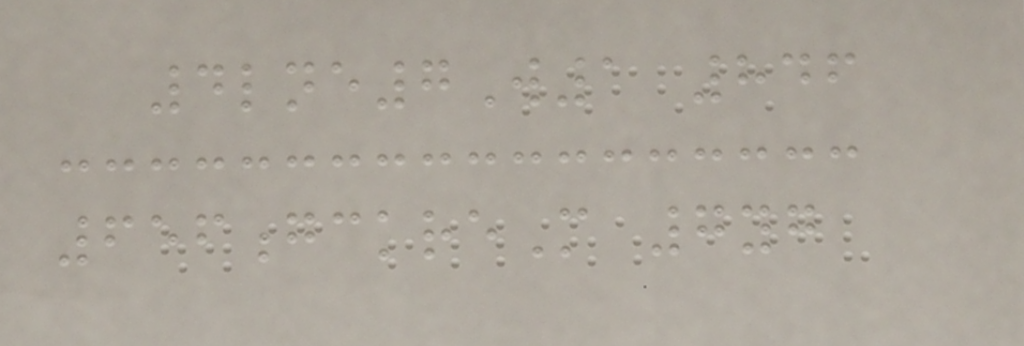4lne7W1 846
656gckreM 7yg
